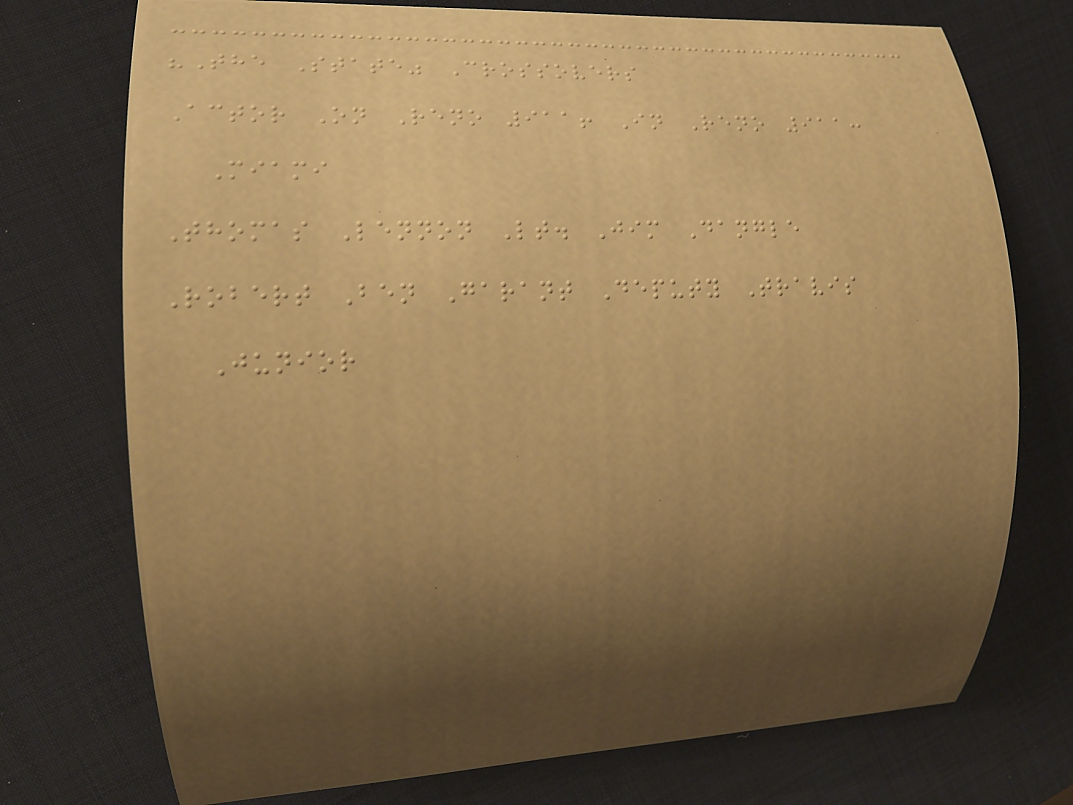"The State" Crossovers
Actor On Reno 911! In Reno 911:
Miami
Thomas Lennon Lt. Jim Dangle
Robert Ben Garant Deputy Travis
Junior
